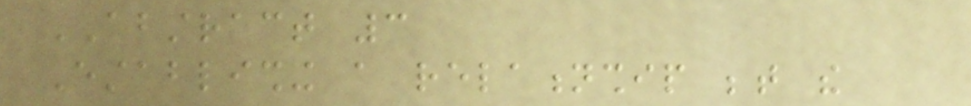ABSTRACT 3
Establishing a relationship between the
